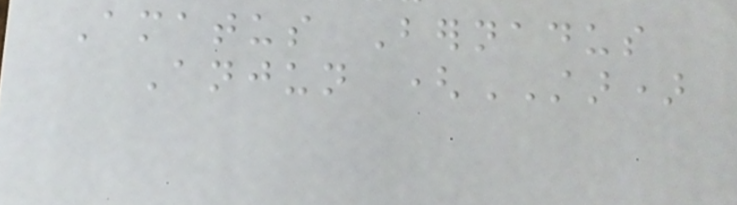Amatus Bernadus
Anjun (STAR)
